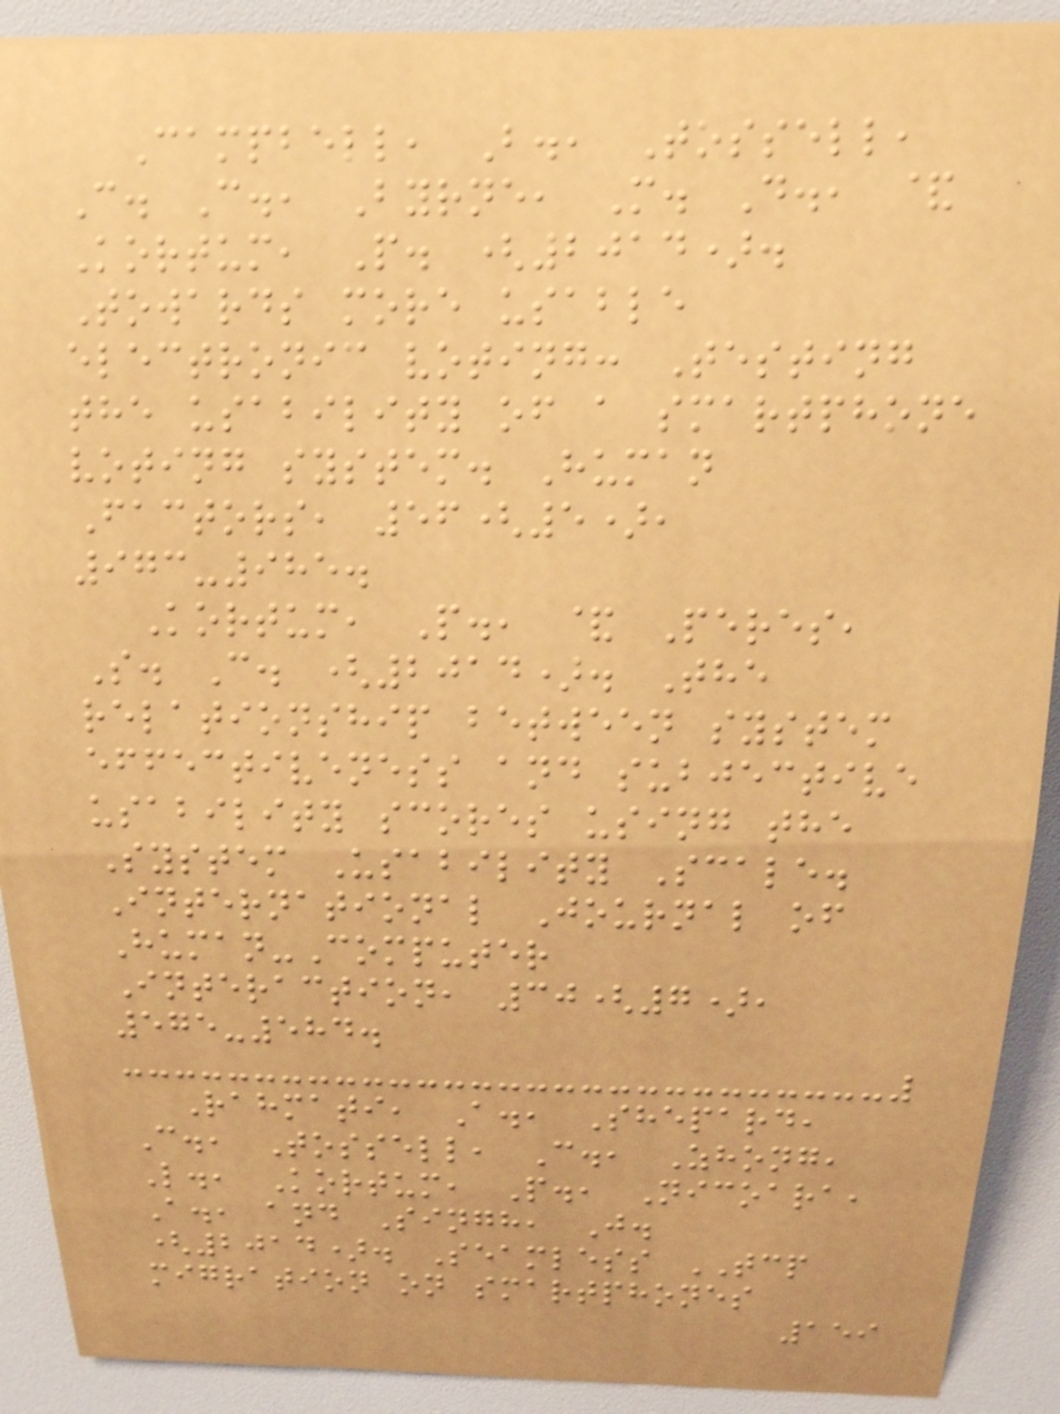Campbell, B., Tossell,
C. C., Byrne, M. D., &
Kortum, P. (2014).
Towards more usable
electronic voting: Testing
the usability of a smartphone
voting system. Human
Factors, 56(5),
973-985.
Kortum, P., & Peres,
S. C. (2014). The
relationship between system
effectiveness and subjective
usability scores using the
System Usability Scale.
International Journal of
Human-Computer
Interaction, 30(7),
575-584.
Rahmati, A., Shepard,
C., Tossell, C., Zhong,
L., Kortum, P., Nicoara,
A., and Singh, J.
(2014). Seamless TCP
migration on smartphones
159
